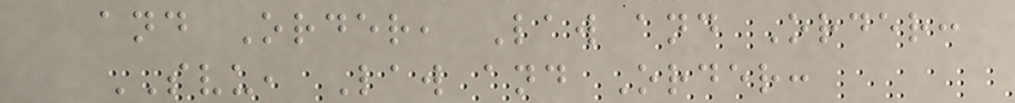and Order, Law and Order:
SVU, Law and Order:
